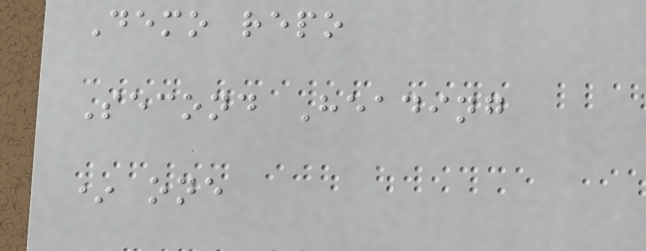Demo repo
Second Heading
* one
